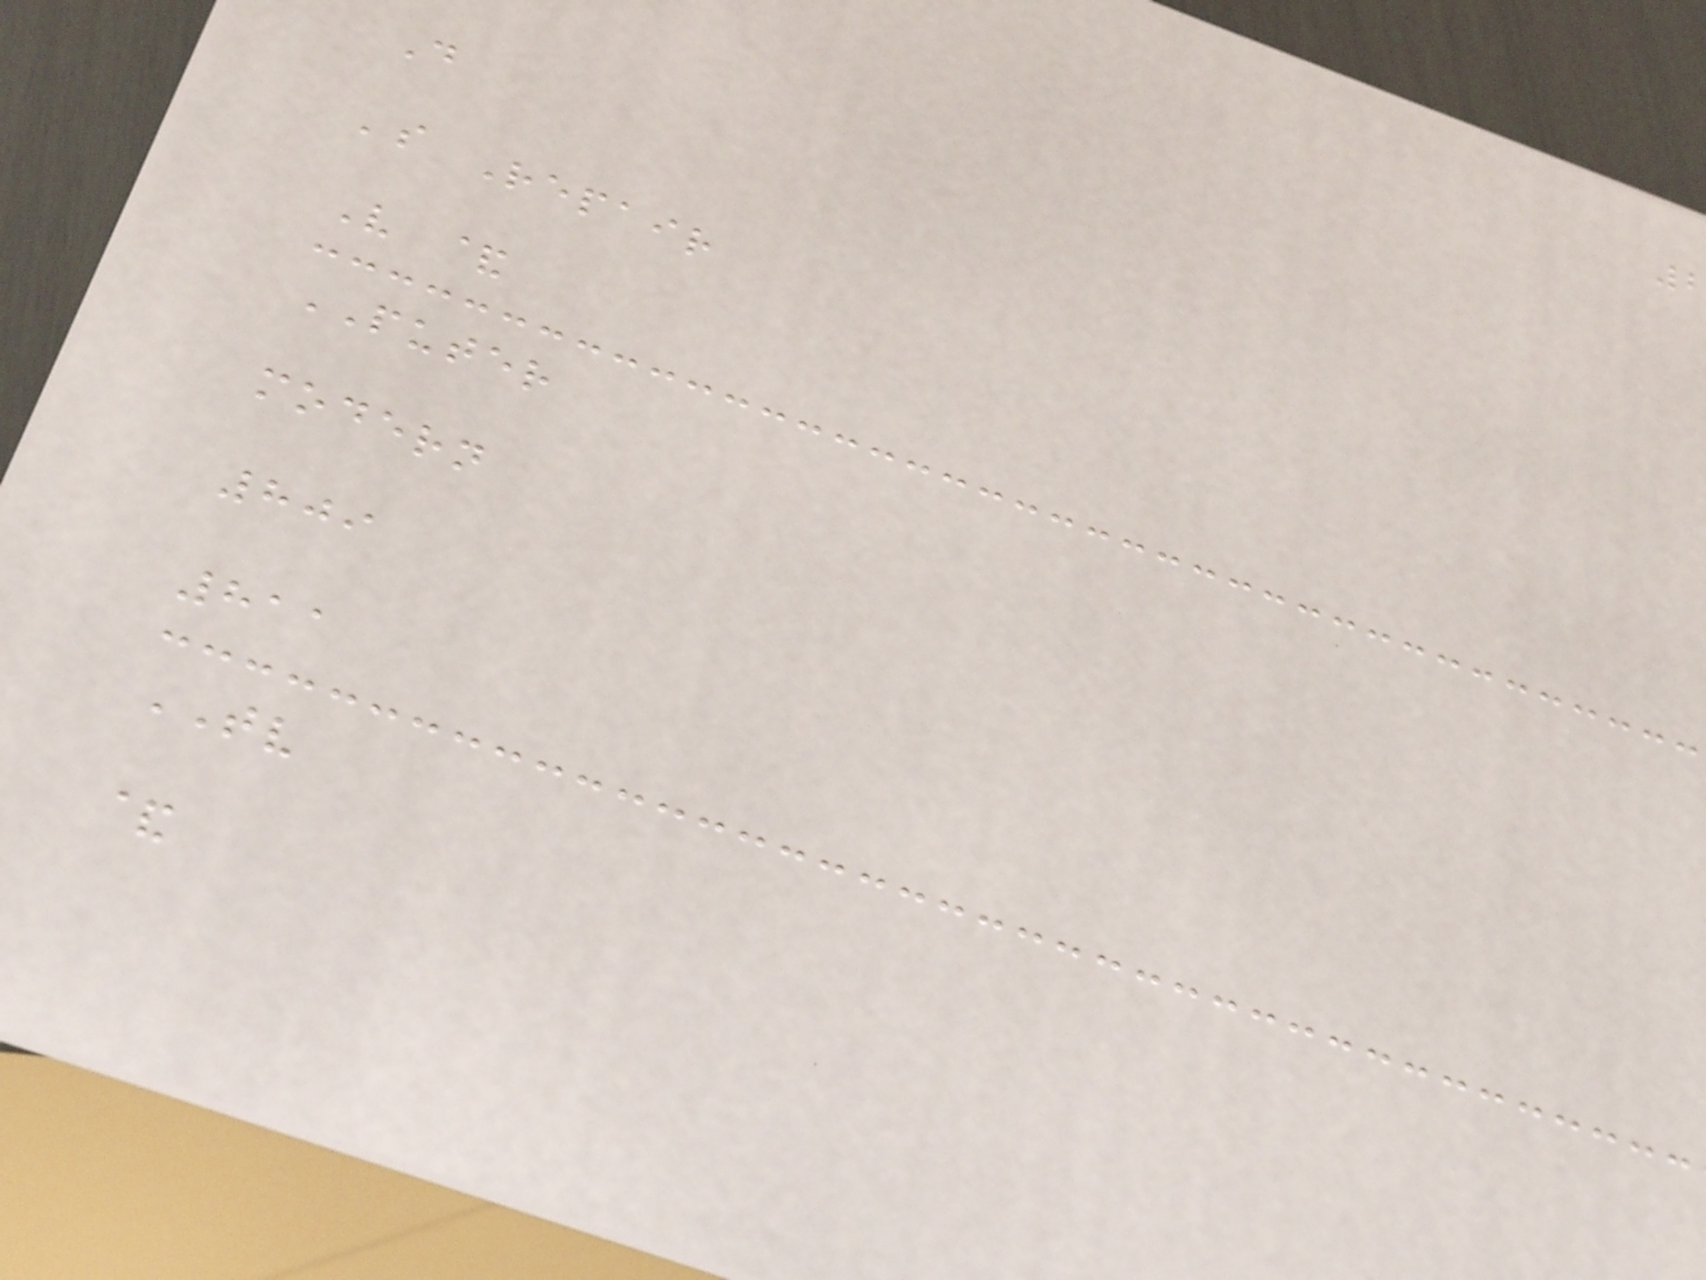D
's Repair
V &
PUTER
modern
809
811
TV
&
